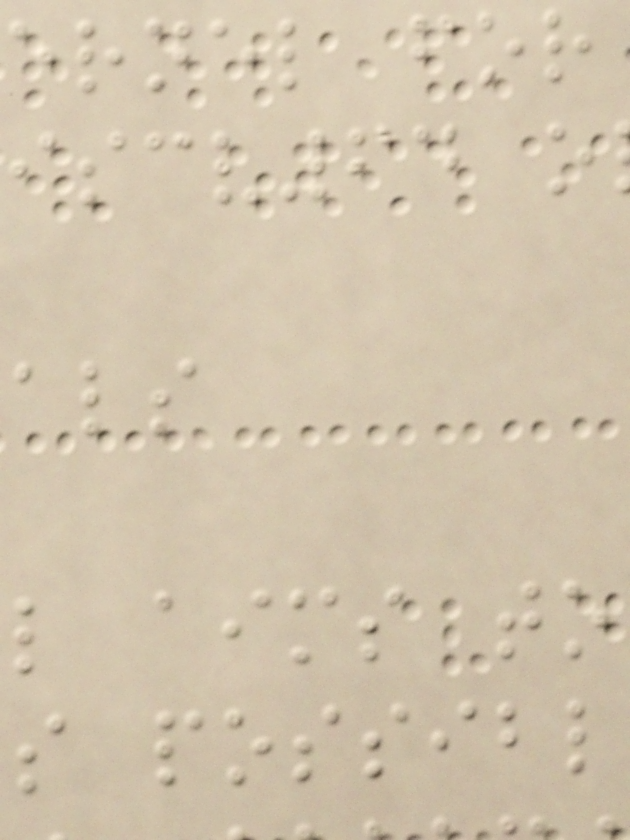ernel for
iscv64 o
l aims to
s possibl
